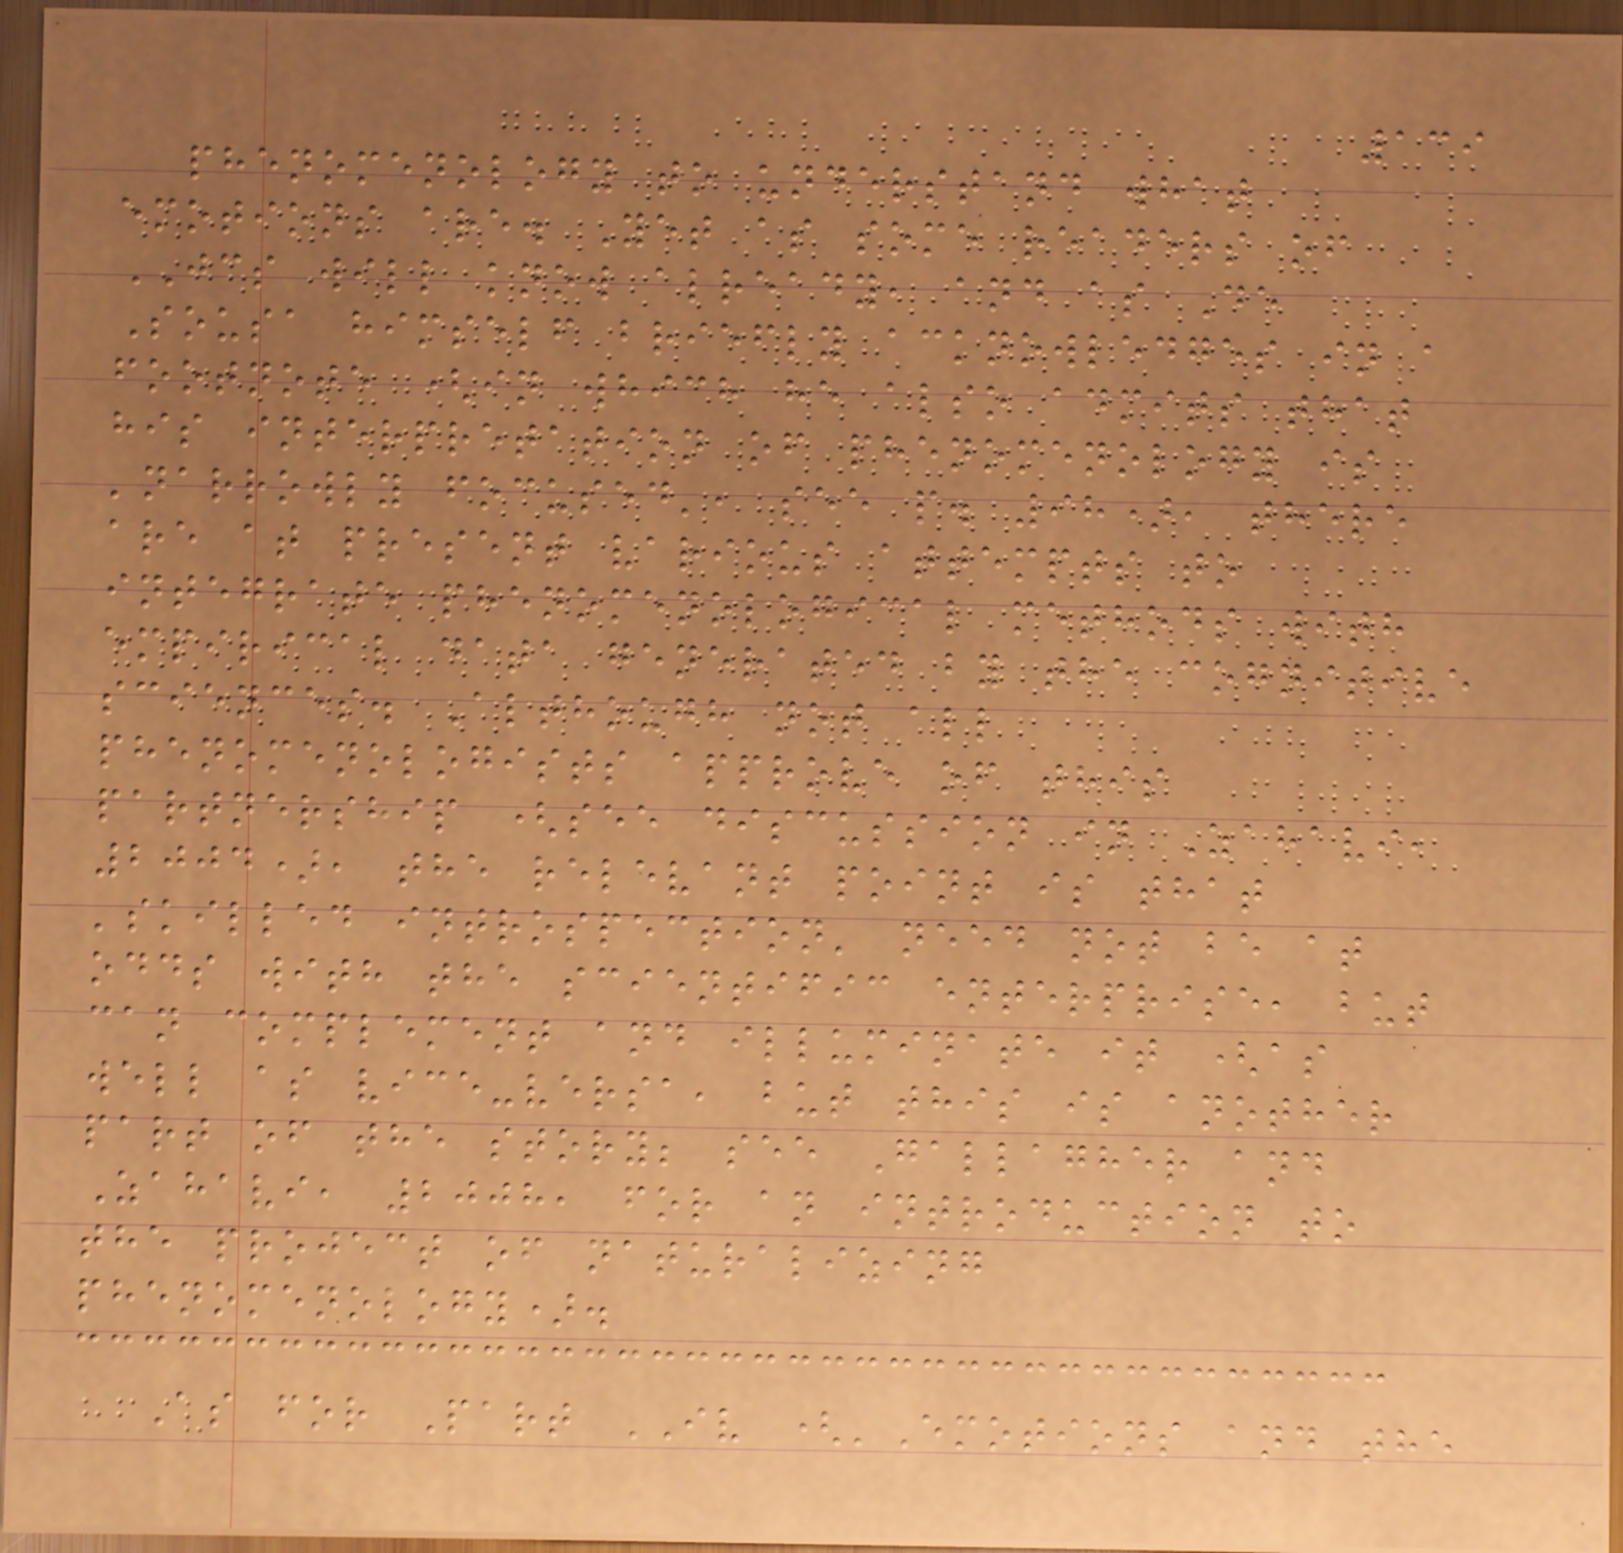139
phenomenology to understand what
emotions are. Yet as some readers of
JCS will know already, and as De
Sousa himself briefly acknowledges in a
footnote (in which he also admits that
his interpretation of phenomenology is
'narrowly focused', see p. 98), there
are at present various attempts to
integrate phenomenological methods with
empirical data generated by the cognitive
sciences. Although not all
phenomenologists approve of this
partnership (see discussion in Zahavi,
2004), the relevant point is that
'skilled introspection' need not be at
odds with the scientific enterprise, but
can complement and illuminate it (as
well as vice-versa, but this is another
part of the story; see Gallagher and
Zahavi, 2008, for an introduction to
the project of naturalizing
phenomenology).
As for Part IV ('Emotions and the
